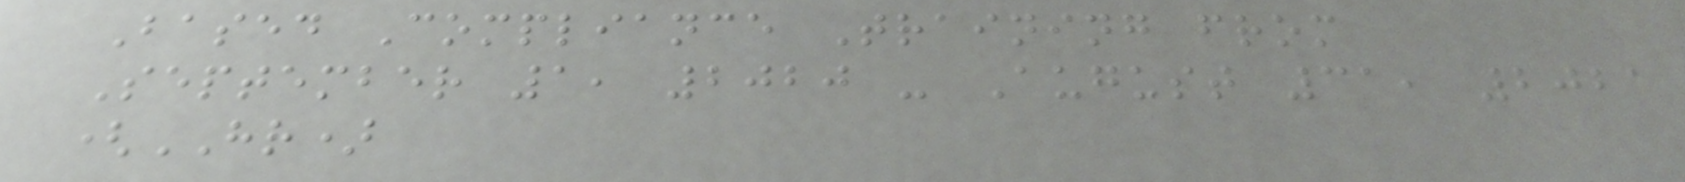Based Compliance Training from
September 1, 2020 - August 31, 2021
(HR)
